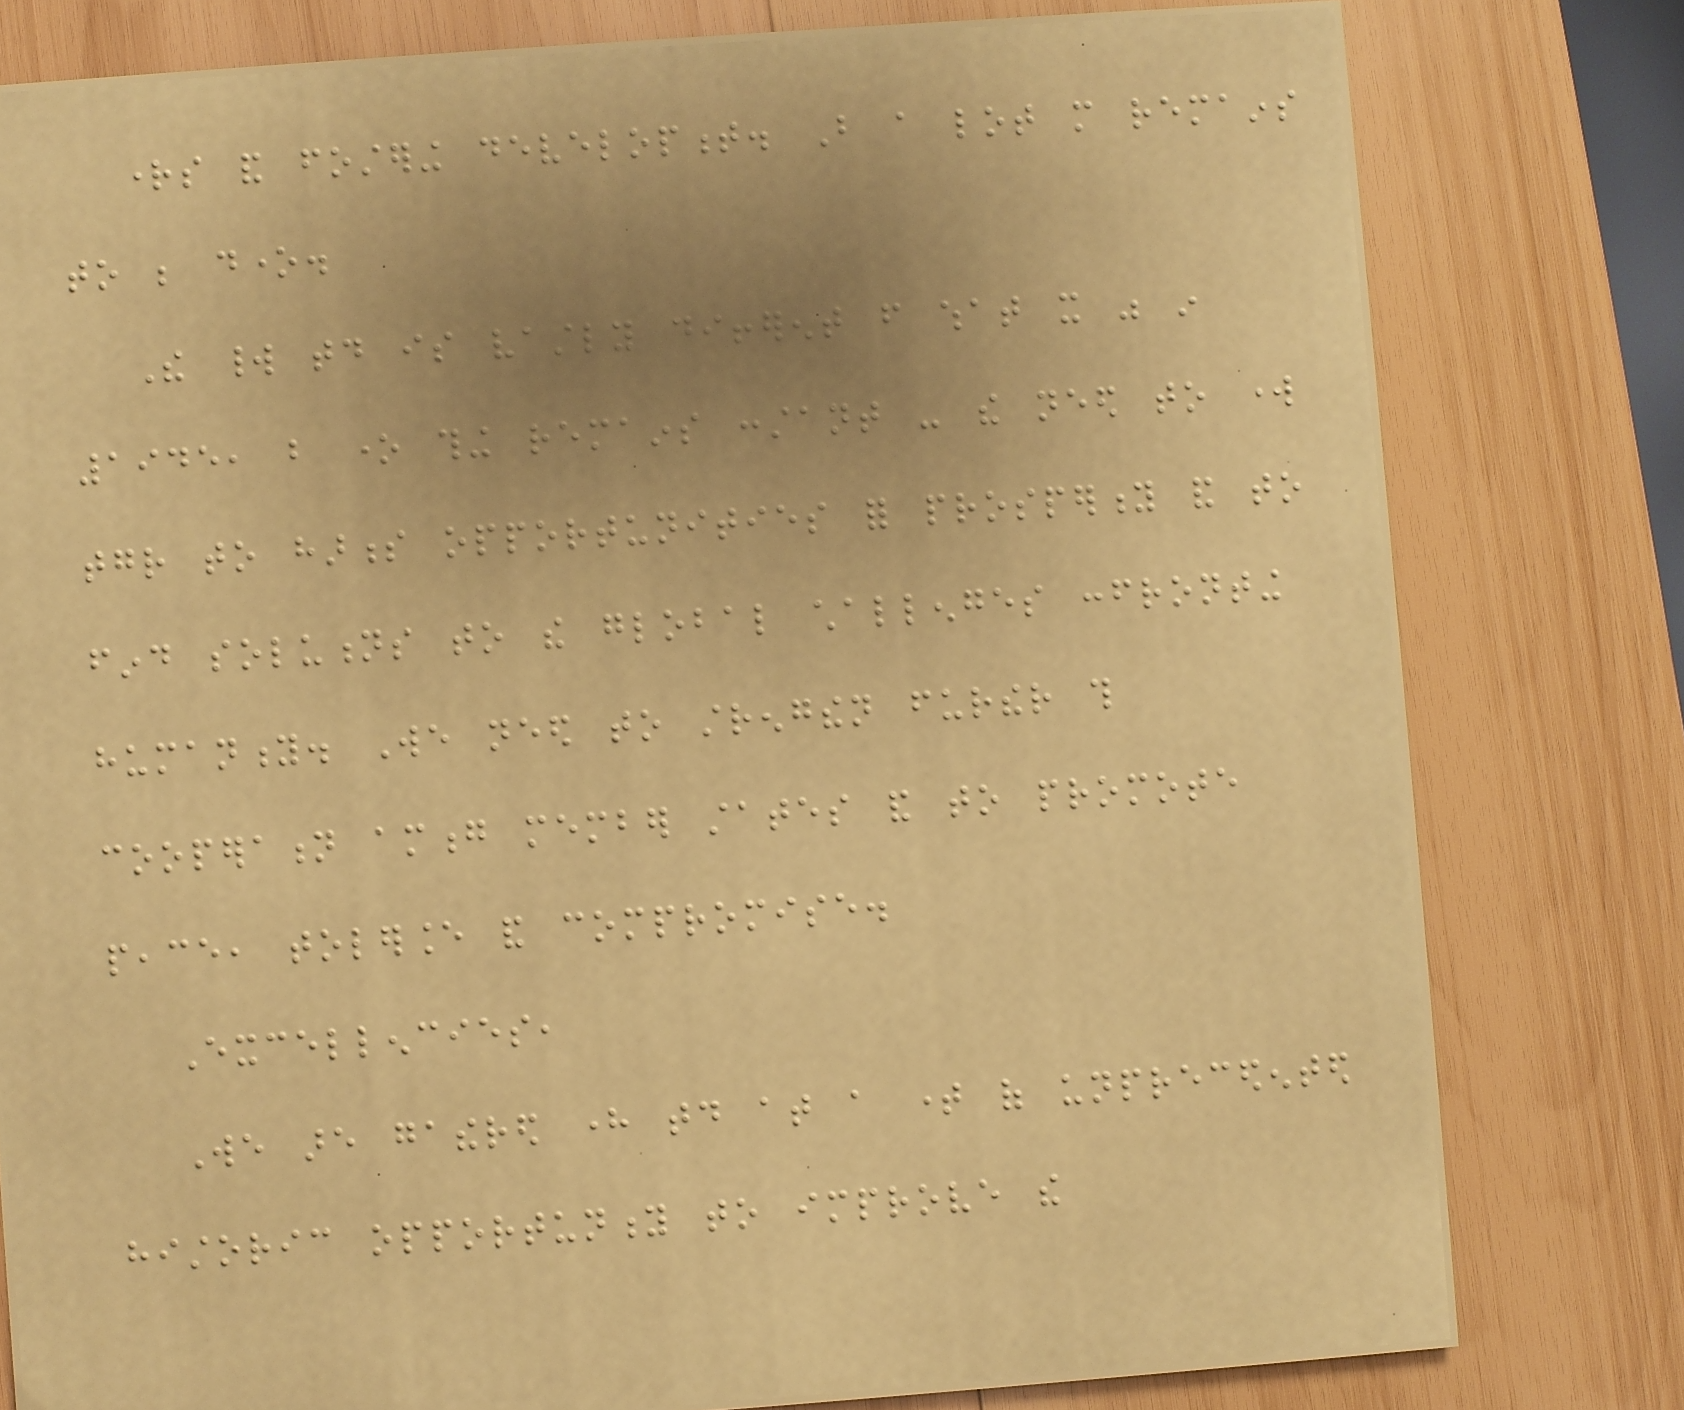rights and fostering development. But a lot more remains
to be done.
The world today is vastly different from what it was in
1945, but one thing remains constant - the need to work
together to harness opportunities for prosperity and to
find solutions to the global challenges confronting
humanity. We need to strengthen further this
cooperation among member states and to promote
peace, tolerance and compromise.
Excellencies,
We are gathered here today at a time of unprecedented
historic opportunity to improve the
